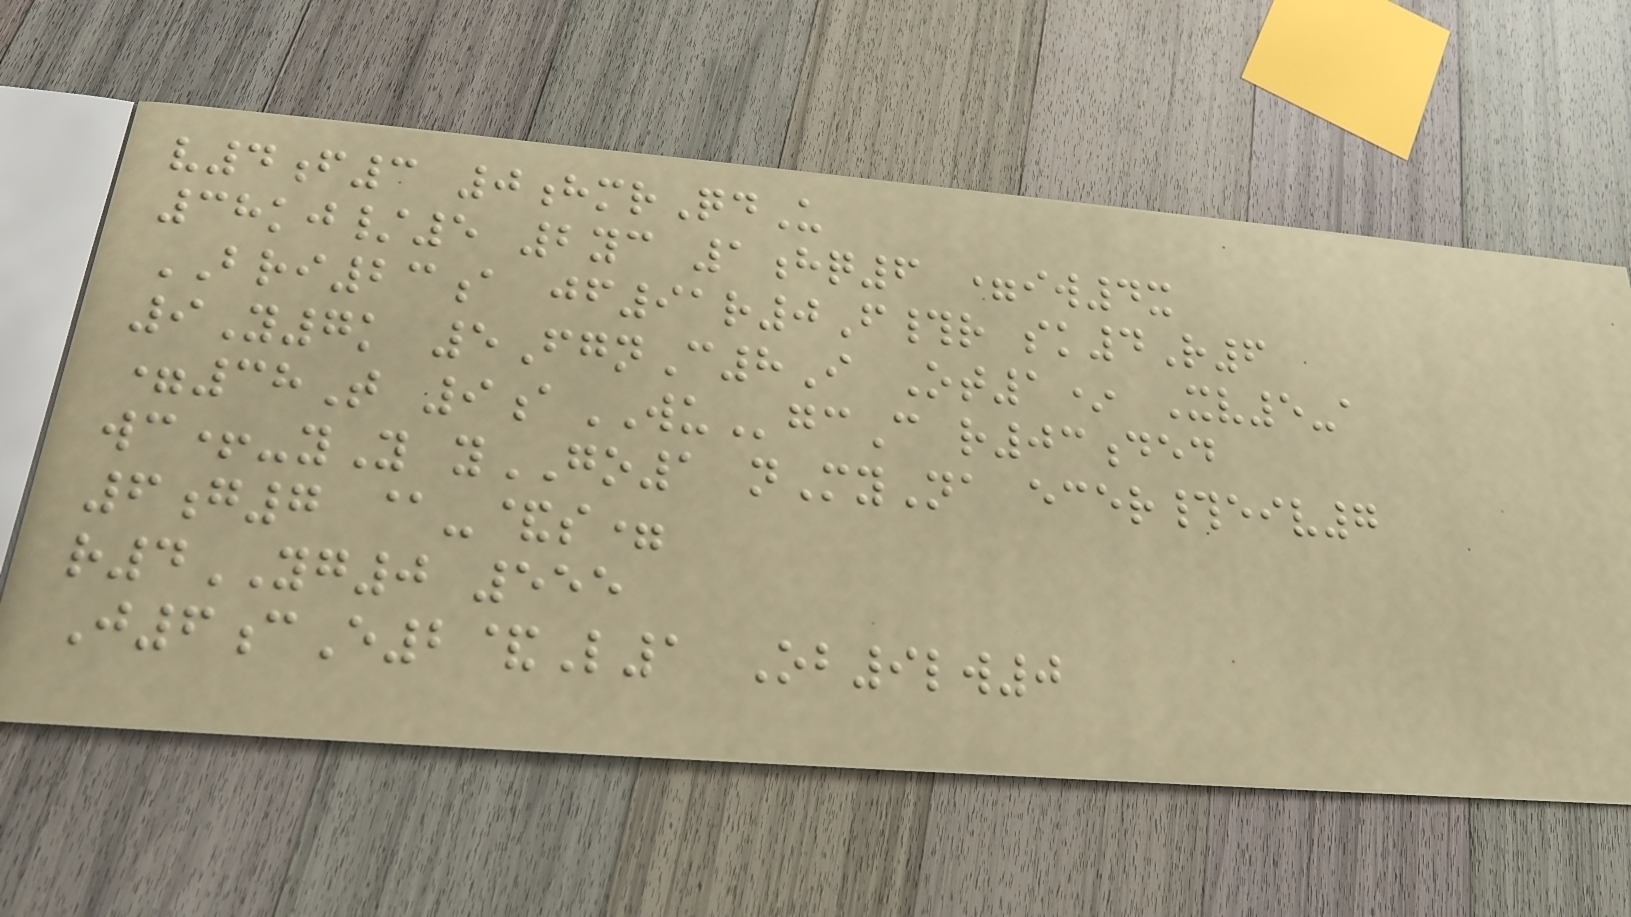v4f3 0hmrQdU
38kj/5 2yc 1hq6 =iw4x
BRI23a jf91r0F#r sk4R6
9Y7k 5FgnC8I Ot1* Xv5-a
=38T 9aWUgcC r03ded
wc+-yY yGO1 nMyNa ecer#eiv7
6g7 @-&s=
r4YG0 555
J6cE2&L1 Ob9lw0
